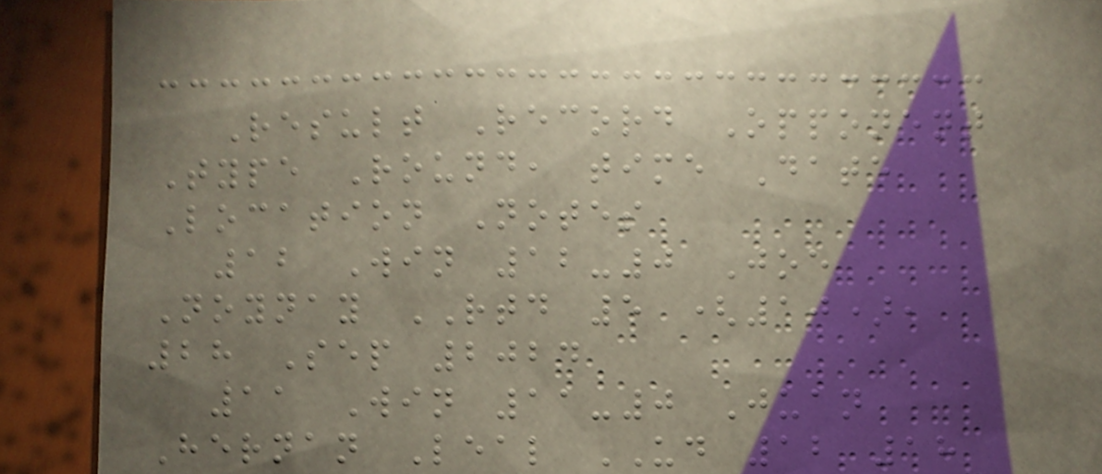Result Record Opponent
Type Round, time Date
Location Notes
12 Win 12-0 Joe
Noynay RTD 5 (10),
28 Sep 2024
11 Win 11-0 Juan
Hernan Leal UD 12 18
